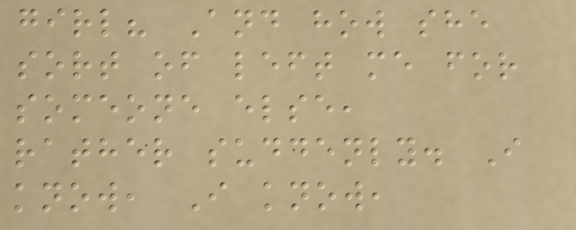girl? And how she
sort of left me for
someone else,
rather suddenly. I
know, I know,
